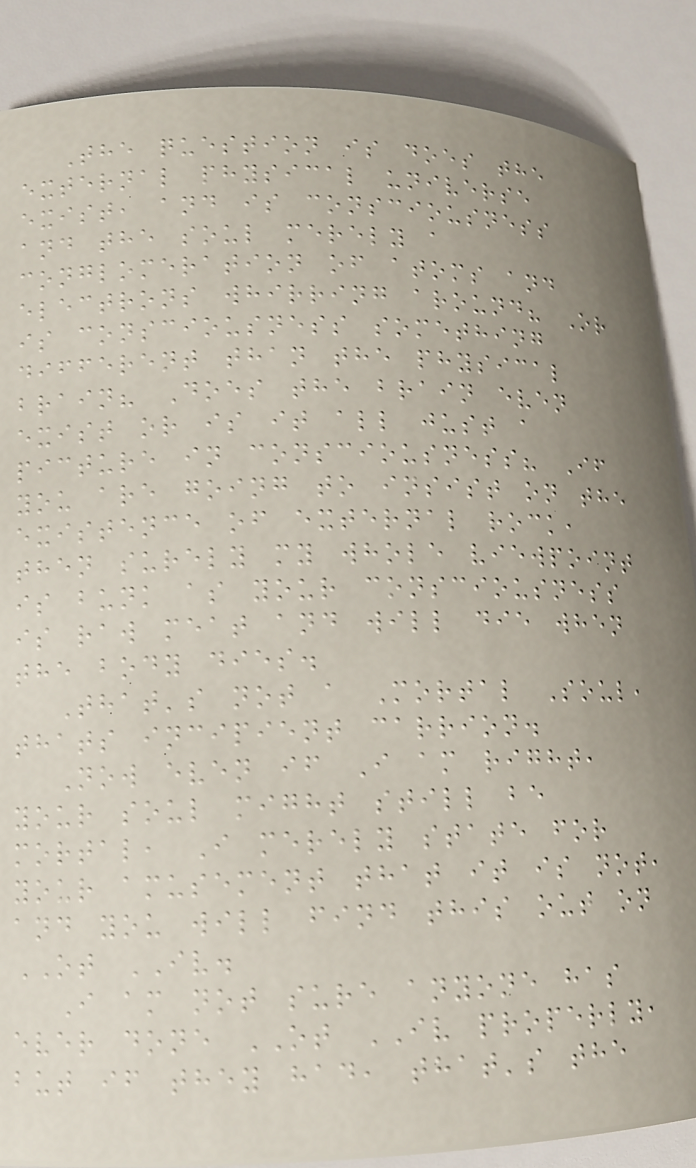The question is does the
external physical universe
exist, and is consciousness
and the soul merely a
conglomeration of atoms and
electrons whirring around? Or
is consciousness something
different than the physical
brain? Does the brain even
exist or is it all just a
picture in consciousness? If
you are going to insist on the
existence of external rock,
then surely my whole viewpoint
is bunk as your consciousness
is raw meat and will die when
the body dies.
That's not a Mortal Soul,
thats incipient carrion.
Now even if I am right,
your soul might still be
mortal, I merely state for
your amusement that it is not,
and you will find this out on
OT IV.
I am not sure anyone has
ever done OT IV properly,
but if they had, that's the
